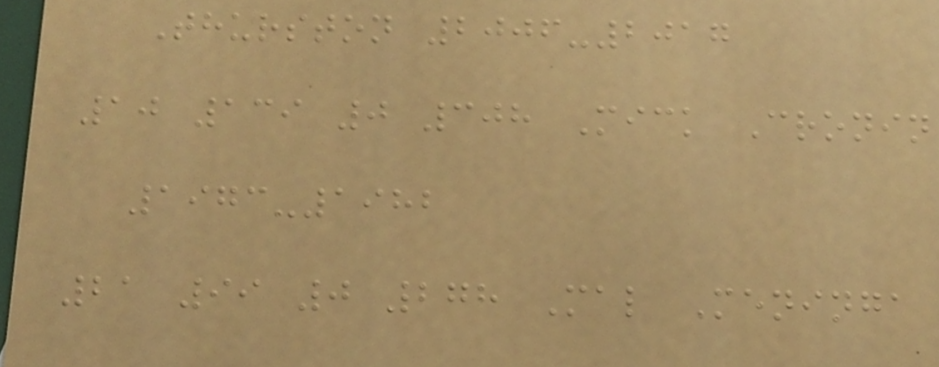Thurston 2006-2017
10 139 0 308 Mick Cronin
1973-1982
21 99 0 278 Mal Meninga
